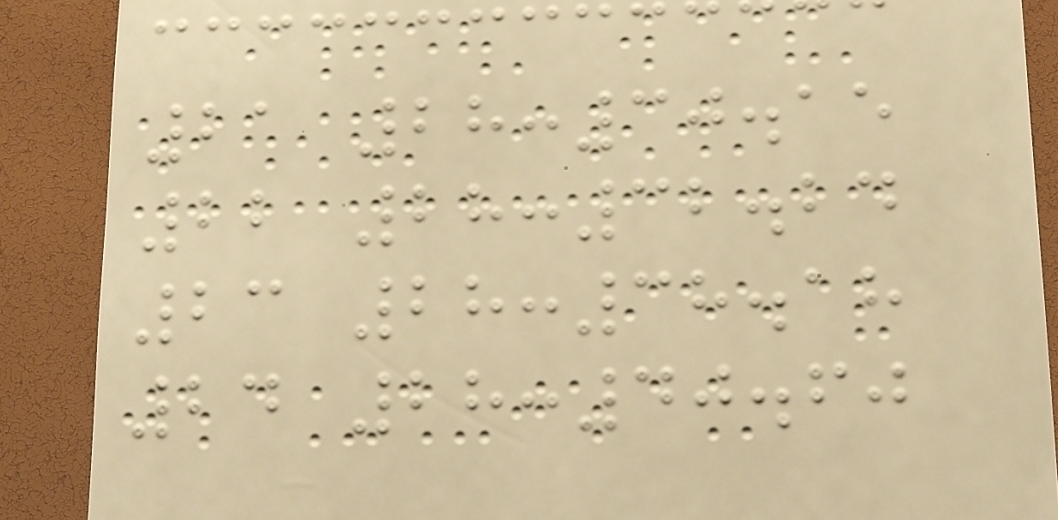21 28:30.15
22 28:32.24
23 28:38.18
24 28:40.60
